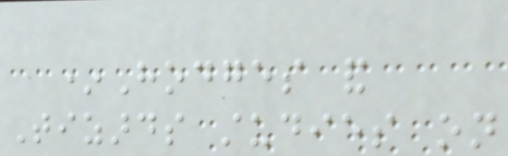*Hodges and
Tizards studies on
